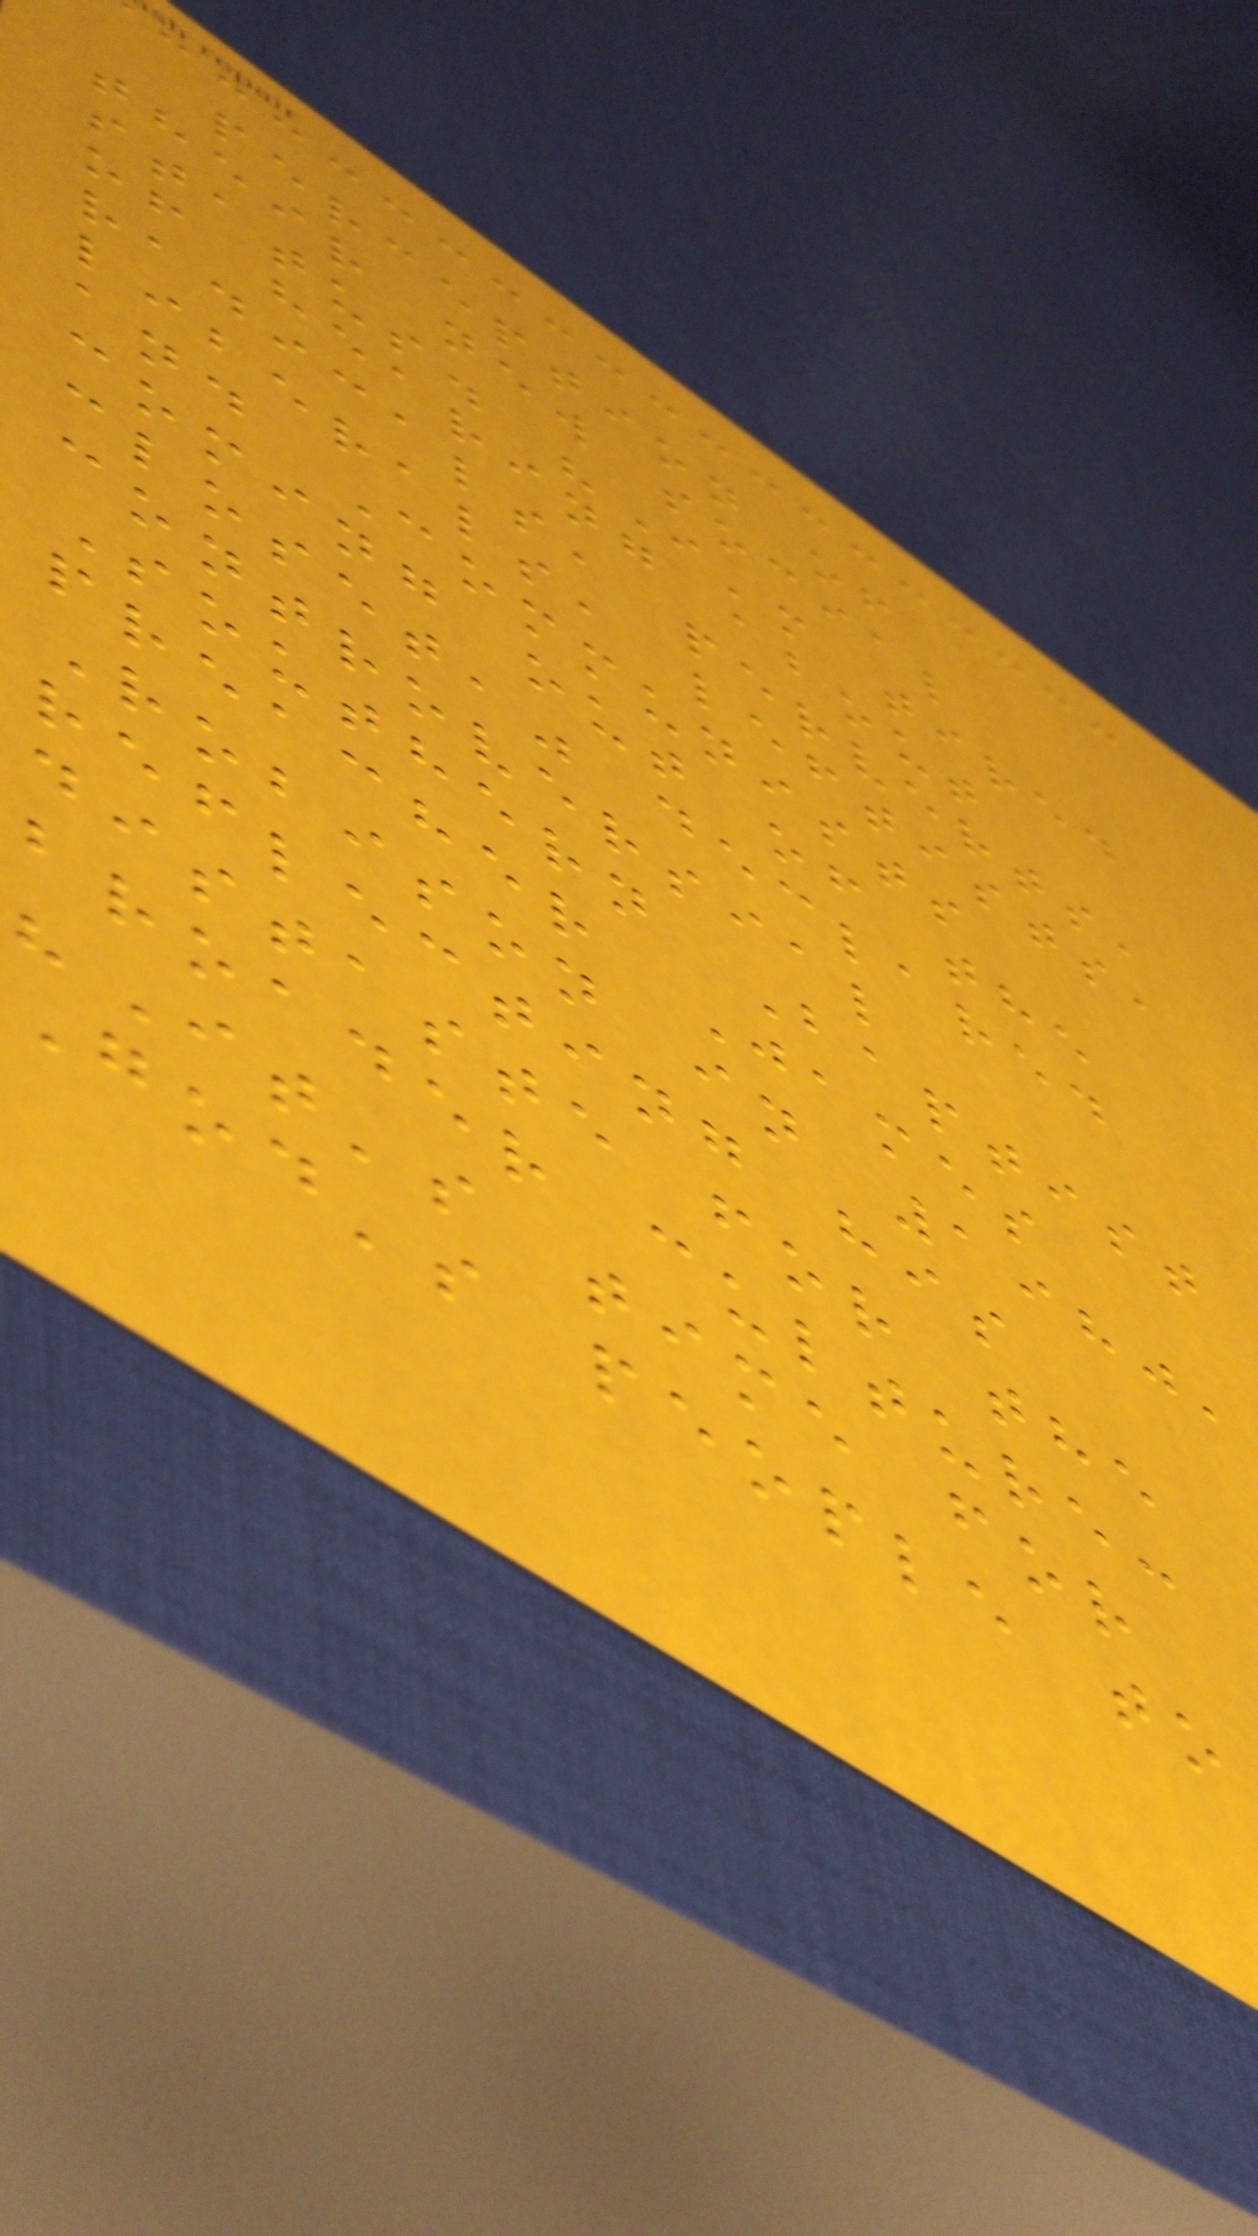perception of
their new social
status. "I'm tired
of hearing about
radicals, perverts,
liberals, leftists,
and Communists
coming out of the
closet," declared
controversial
Southern Baptist
preacher James
Robison in 1980,
reflecting his
distaste for the
broader culture:
"It's time for
God's people to
